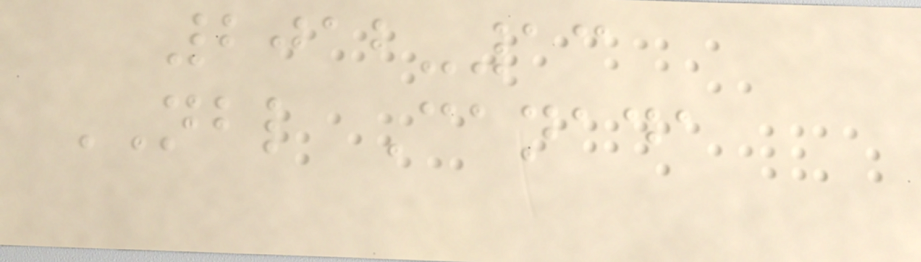2012-13
NBL Canada
